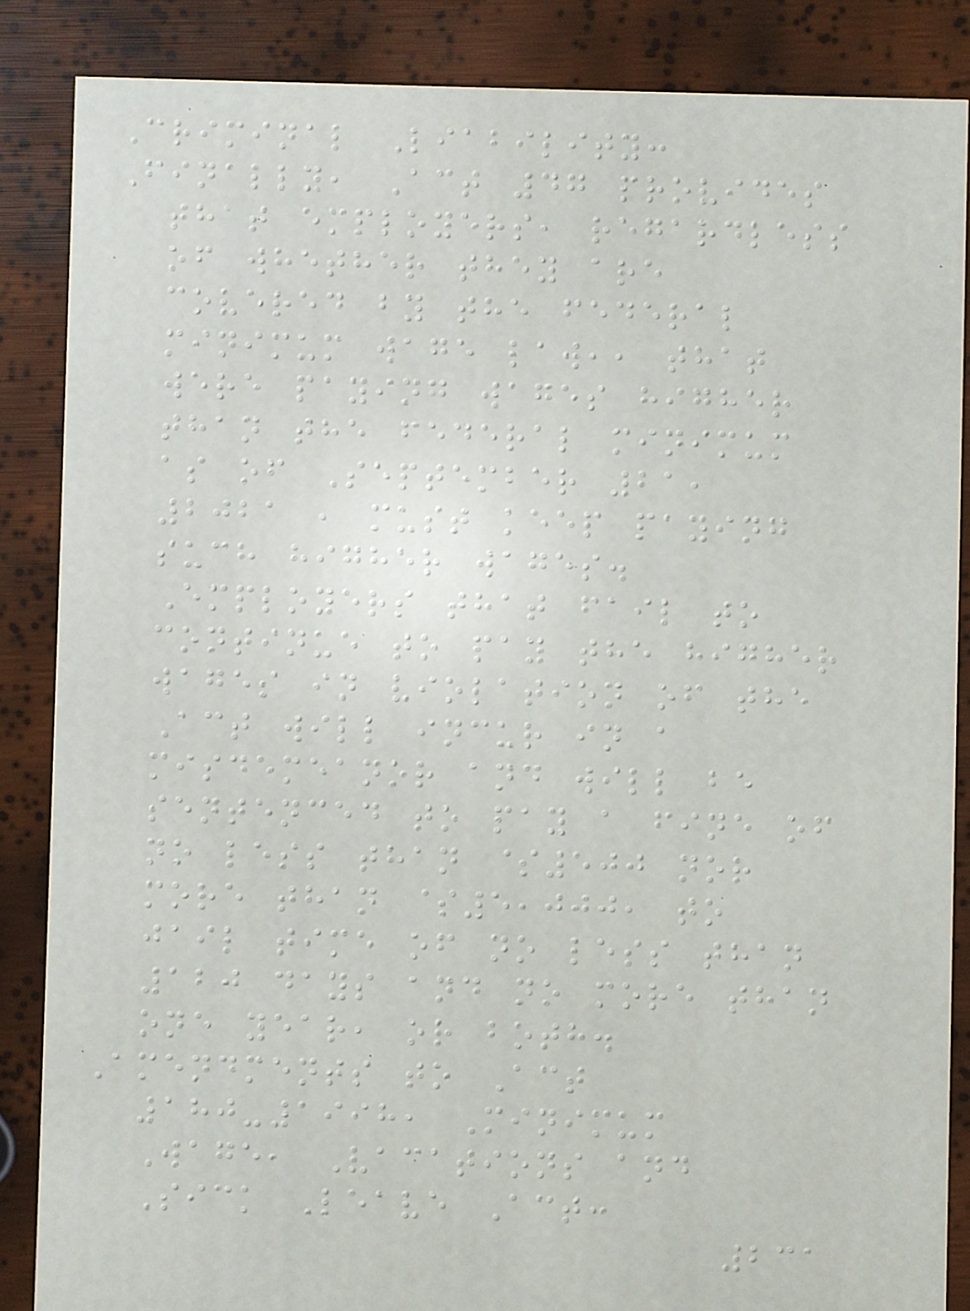Criminal Liability:
Finally, Act 47 provides
that employers, regardless
of whether they are
covered by the federal
minimum wage law,, that
were paying wages higher
than the federal minimum
as of September 21,
2021 , must keep paying
such higher wages.
Employers that fail to
continue to pay the higher
wages in violation of the
Act will incur in a
misdemeanor and will be
sentenced to pay a fine of
no less than $500 nor
more than $5,000, to
jail time of no less than
120 days and no more than
one year, or both.
Amendments to Act
180-1998, Minimum
Wage, Vacations and
Sick Leave Act:
231
